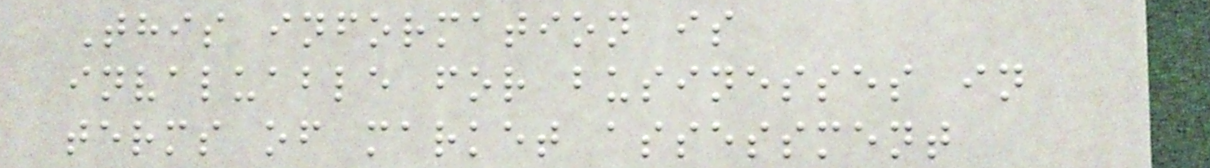This information is
invaluable for businesses in
terms of market assessment
